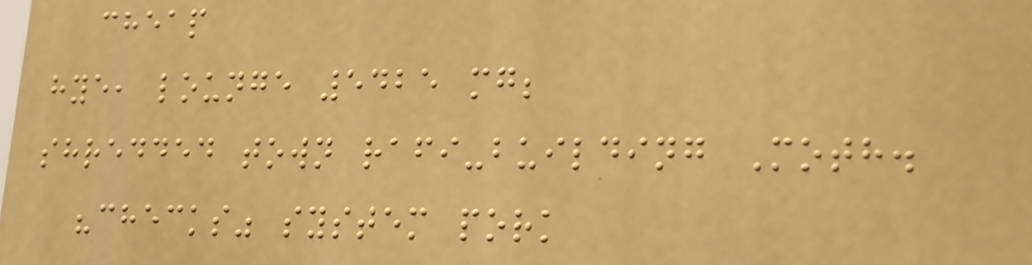cheap
hye, lounge 5425 mg;
shredded town rafi-building Moth.
"checks" system pork
